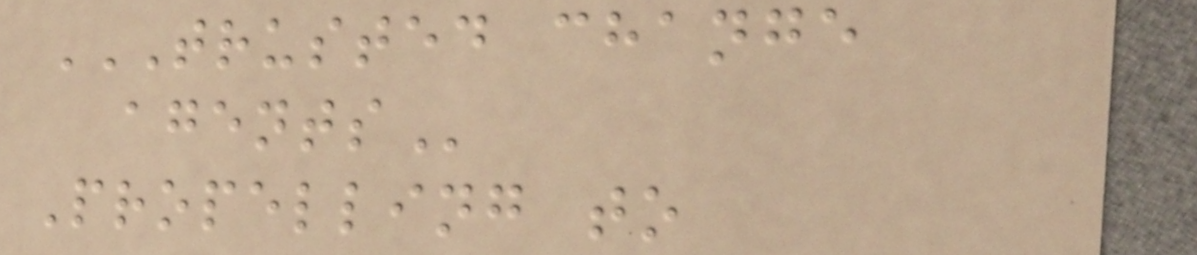TRUSTED CHANGE
AGENTS
Propelling to
